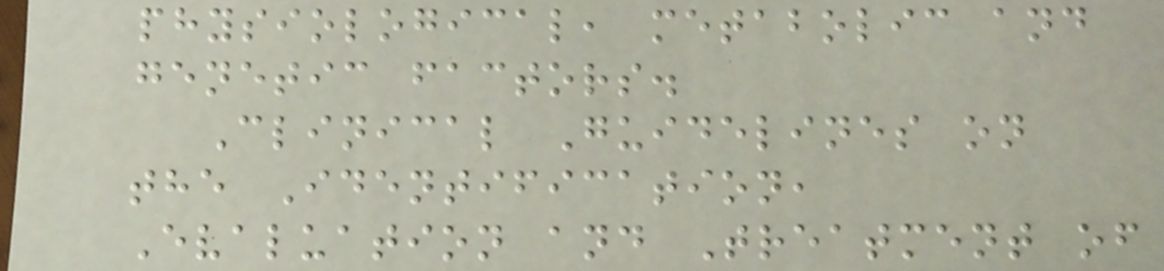physiological, metabolic and
genetic factors.
Clinical Guidelines on
the Identification,
Evaluation and Treatment of
